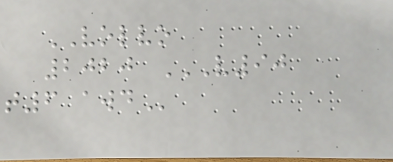VOLVO
2020 V90
T6 AWD
